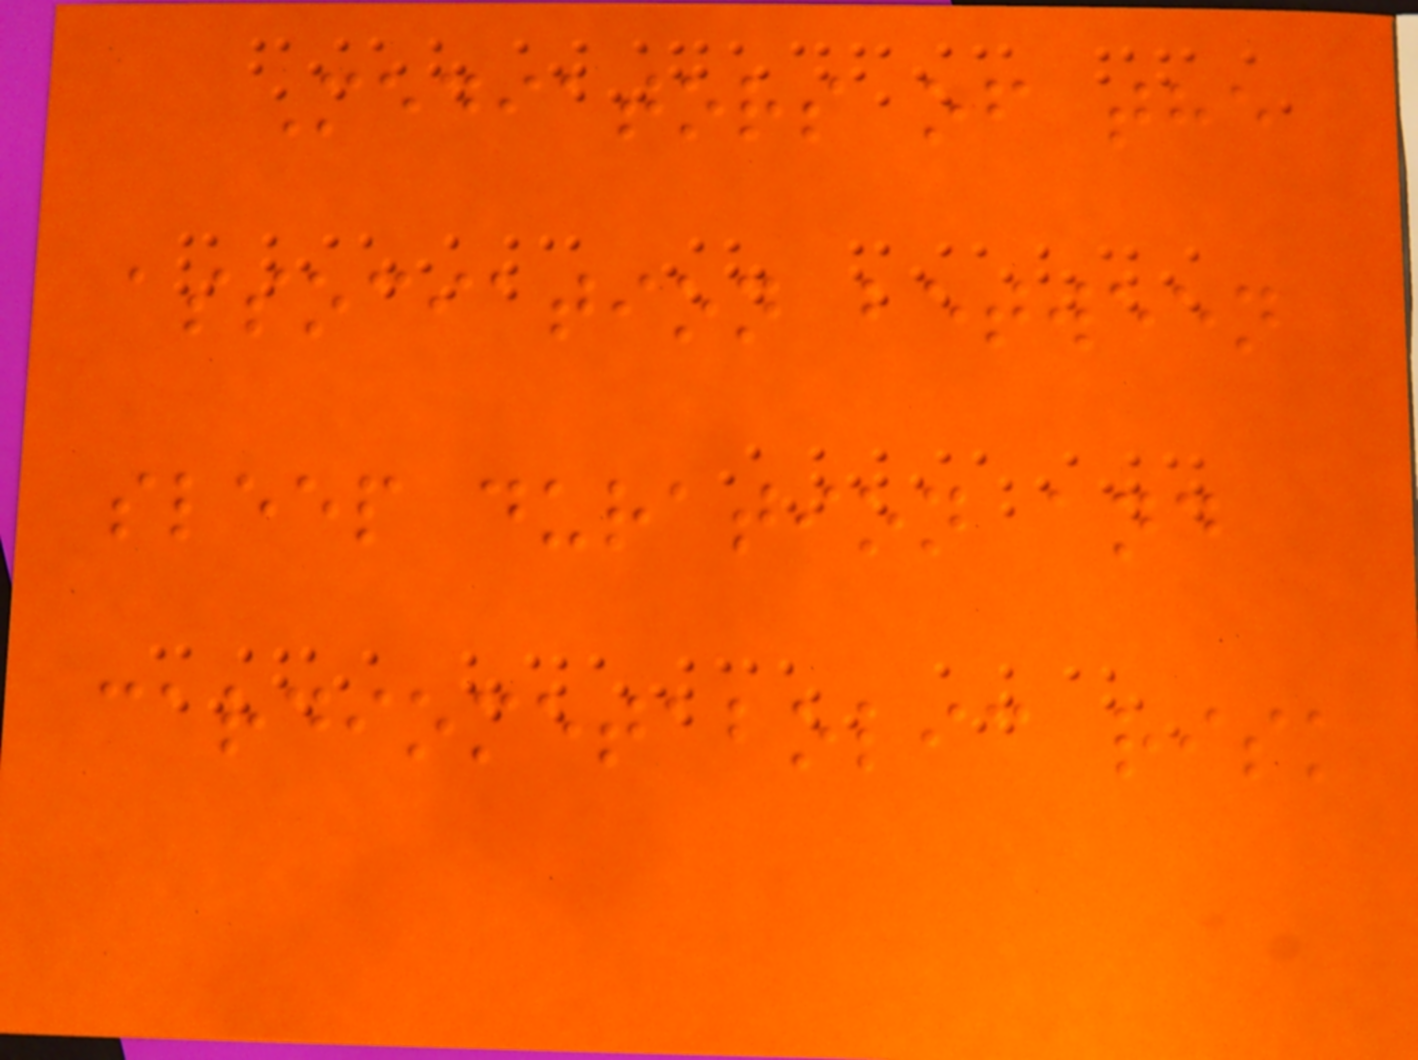Mediators of the
association between
sleep duration and
cardiometabolic risk
